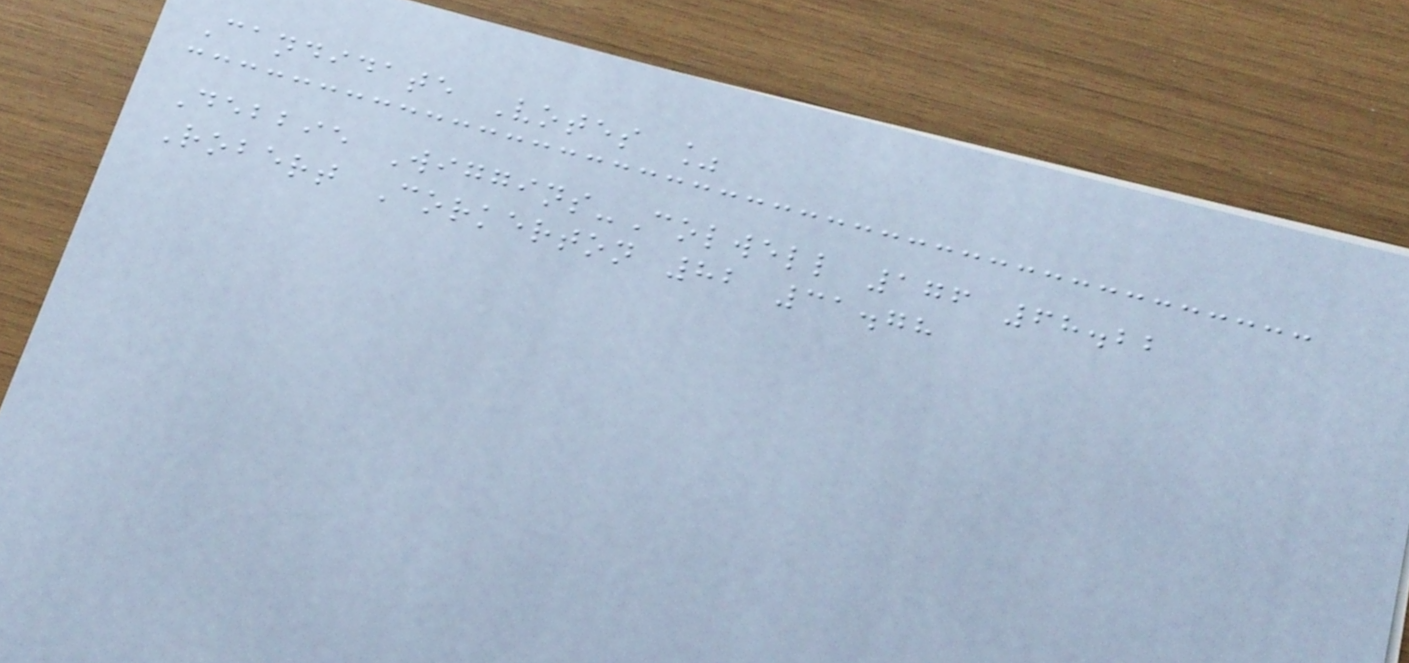Candidate Votes %
Debbie Wiggins-Colwell 176 68.22
Robert Corkerton 82 31.78
